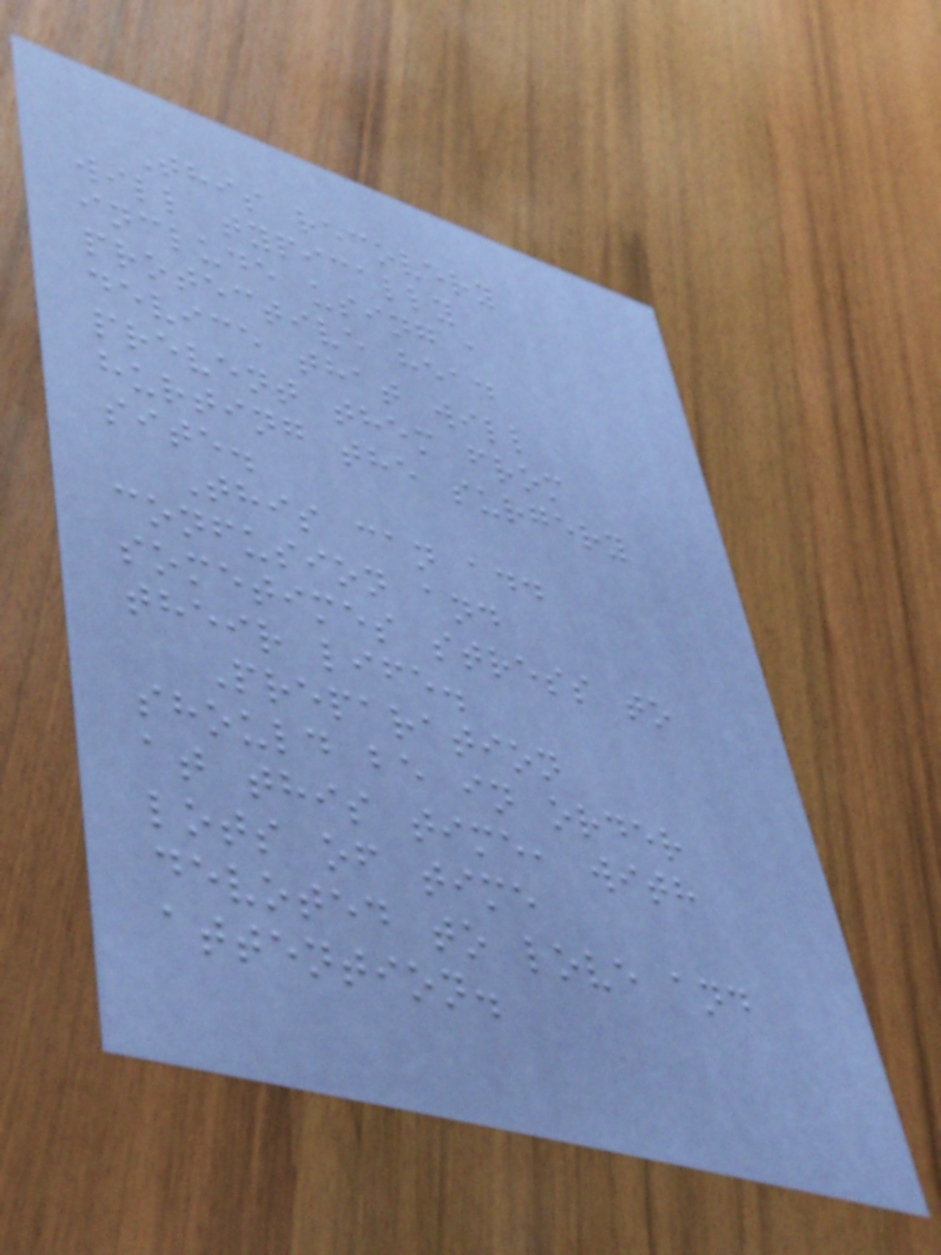This recovery
will typically
include using a
protective head
device that will
prevent them from
hurting the surgery
site.
This can add
confusion and
sometimes stress to
their life.
Preparation
should be in order
at this time, with
lots of time
devoted to love and
attention.
